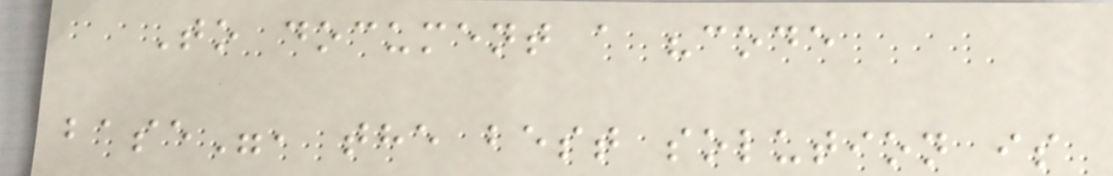To document a "code
base", the best solution is
